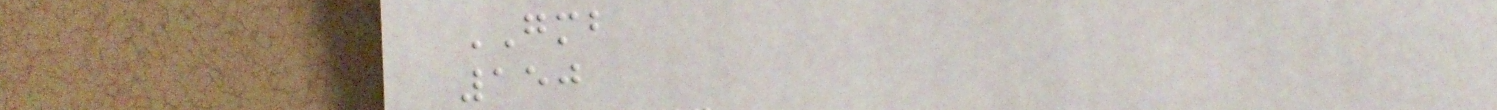GMB
150
